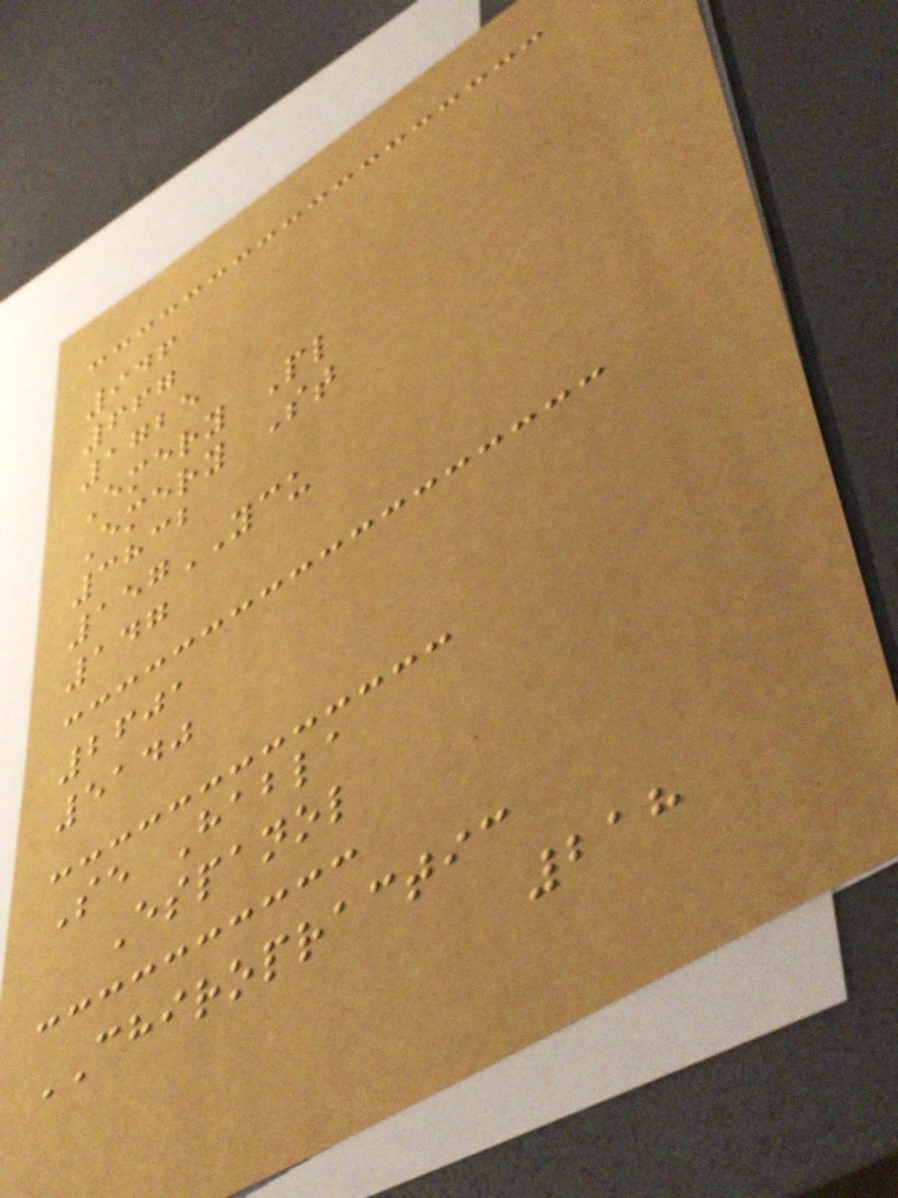946
667
1725
Emery Pl
Emery St
3832
157YCU
147
2601
5140
Se Habla
Espanol
CHIROPRACTIC
218
